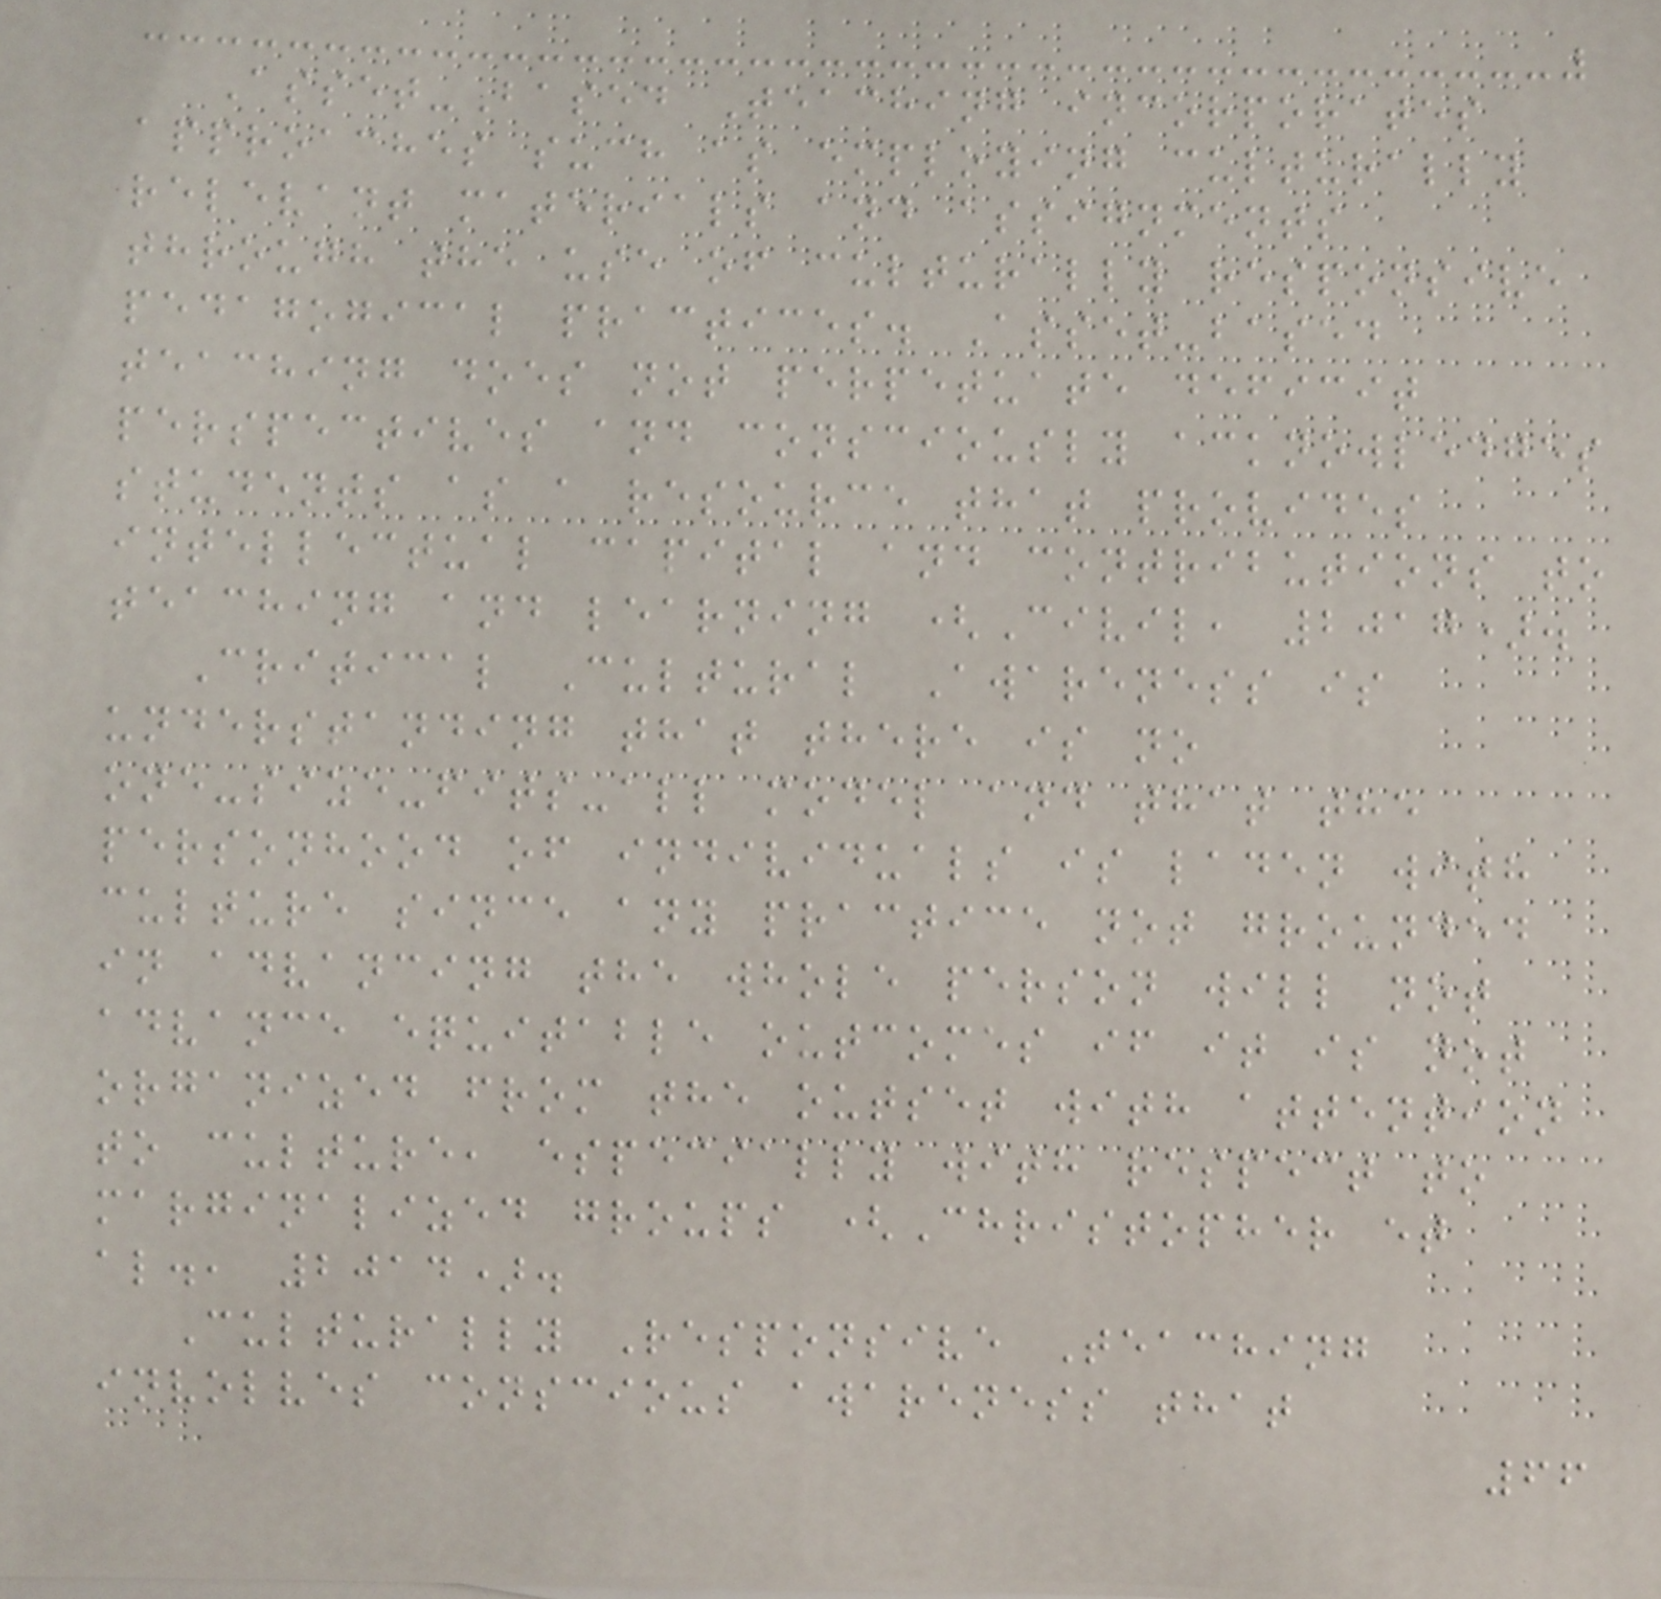Asset-Based Teaching incorporates
approaches such as employing culturally
relevant materials and assignments
through the use of culturally responsive
pedagogical practices. Asset-based
teaching does not perpetuate deficit
perspectives and consciously acknowledges
students as a resource that provides
intellectual capital and contributions to
teaching and learning (Civil, 2017).
Critical Cultural Awareness is
understanding that there is no
one-size-fits-all model and that the
personhood of individuals is laden with
culture since any practice not grounded
in advancing the whole person will not
advance equitable outcomes if it is not
organized from the outset with attention
to culture, especially with respect to
marginalized groups (Christopher et
al., 2014).
Culturally Responsive Teaching
involves conscious awareness that
66
